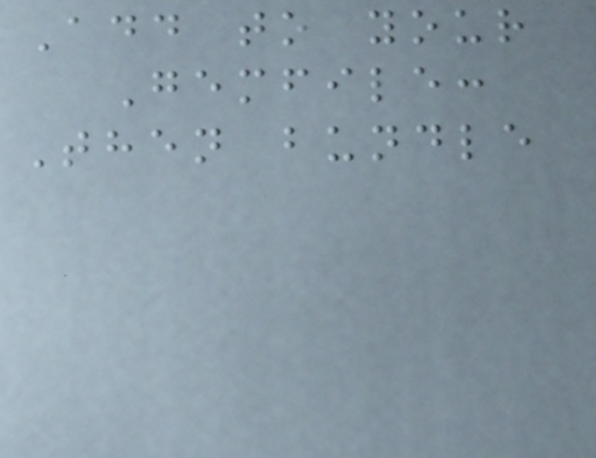Add to your
Gemfile:
Then bundle
